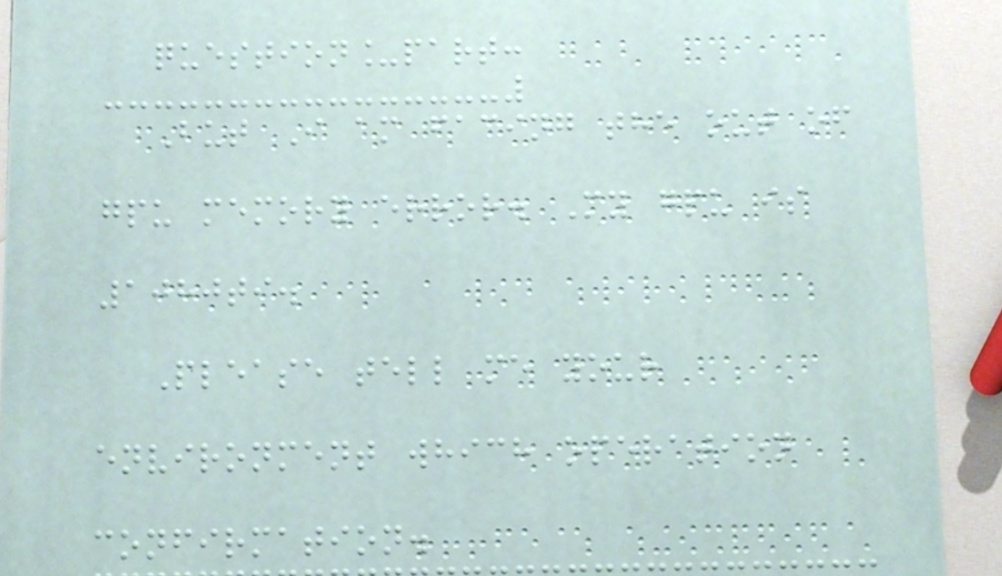question_part:
But I am facing the out of
gpu memory error. My gpu is
1080ti.
Please tell me your
environment which operation
confirmation.
